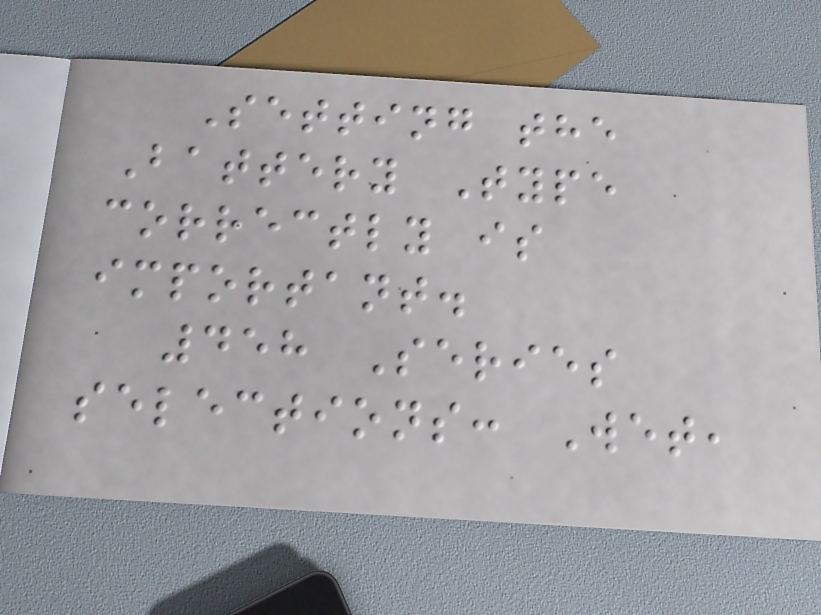Setting the
Battery Type
correctly is
important.
458 Series
selections: Wet,
